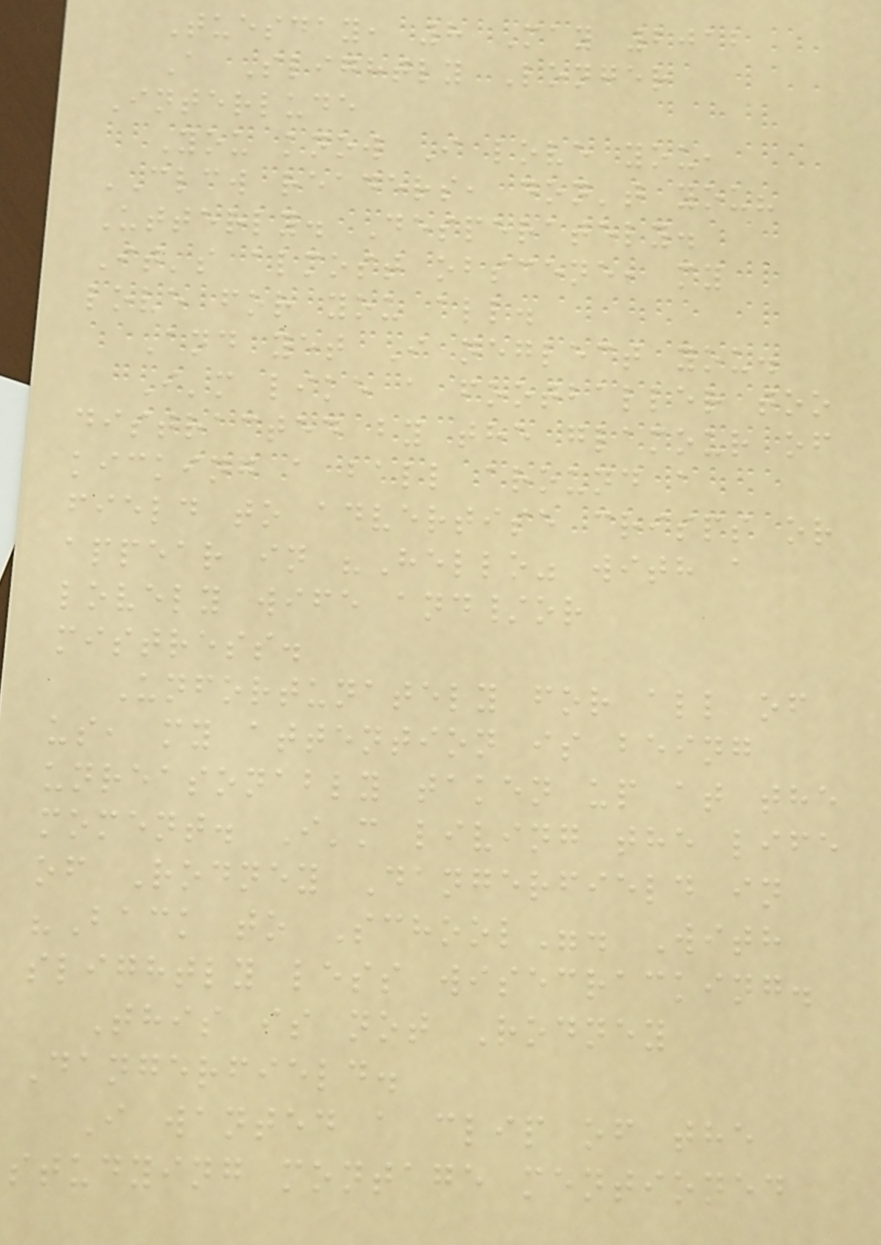Tuesday, 8 May 2012
A Slightly Longer
Interlude
You know I love you,
CLCW readers, don't you?
Utterly. Desperately.
It's almost obscene, my
love for you all.
And yet I neglect you.
I'm like a footballer too
distracted by the glamour of
kicking a ball around a
field to advertise crisps or
appear in "Hello" with a
lovely wife and/or
mistress.
Unfortunately for all of
us, my attention is being
unreasonably taken up at the
moment. I'm living the life
of Rodney Dangerfield in
"Back to School". With
slightly less wisecracking.
This is not Rodney
Dangerfield.
I wanted a clip of the
studying montage mentioned
